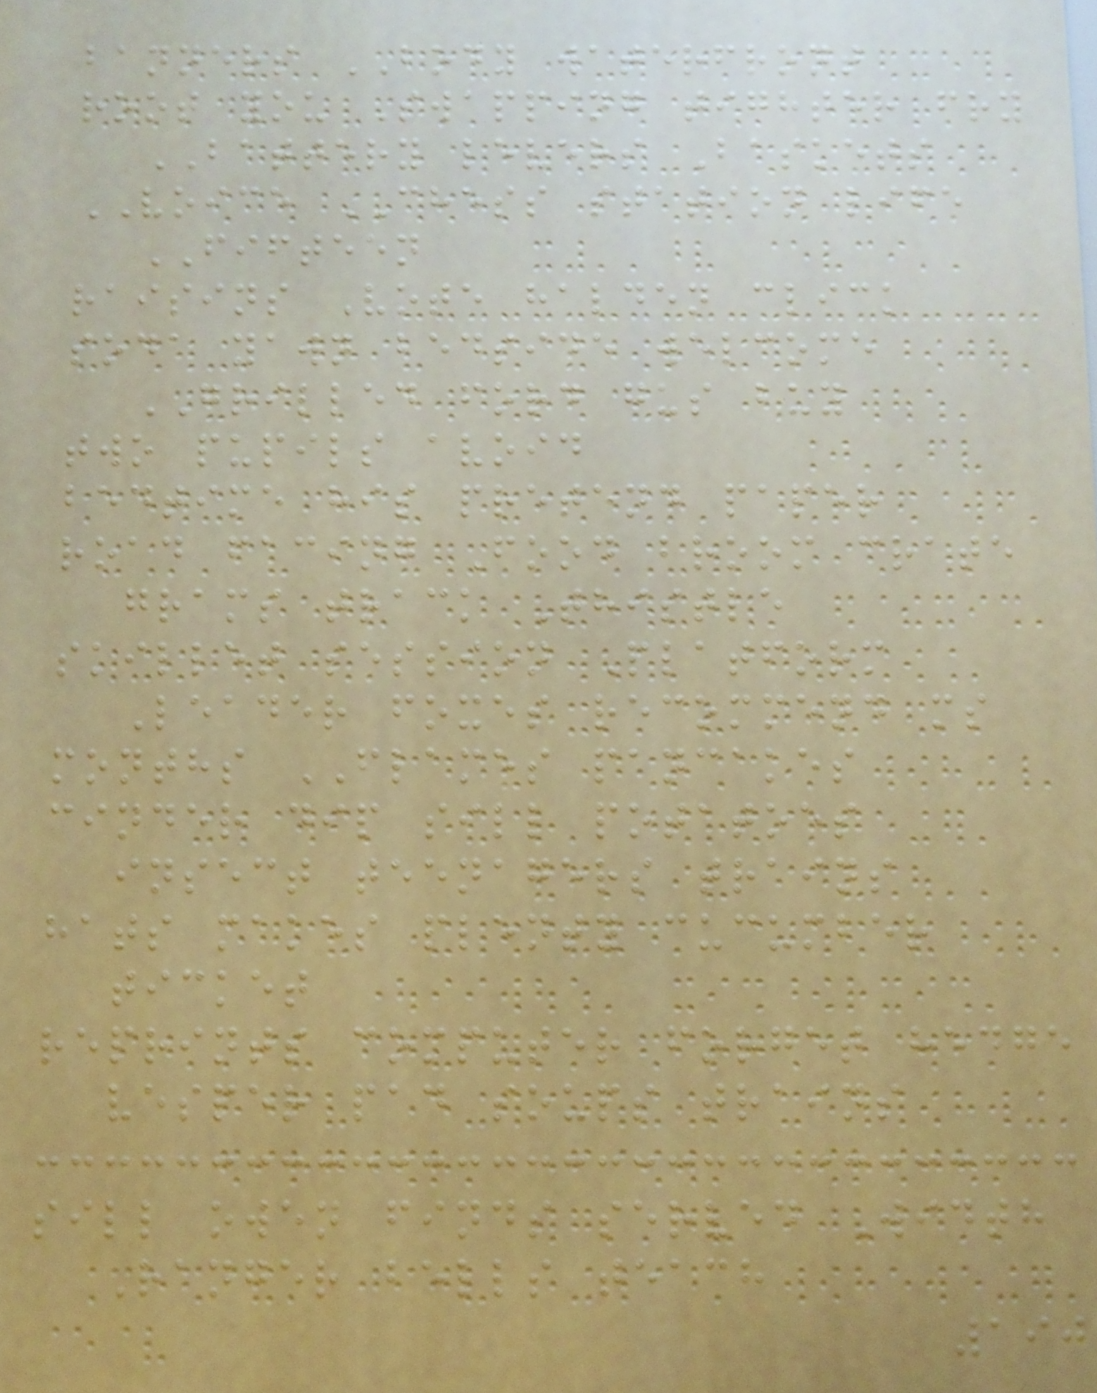banners BODY waterfront
root you Swapping tighter fry
BATTERY levers Baskets
VOICE CHESS station life
FIFTEEN
raisins Vote halden click
soda yawn bedside welcome
GRILLED ford gus buy
two pupils avoid
bedtime his pretend paper
road facing Food broom crate
grams track Thistle
skillet session Platform
Leader foxes recommend ms
months FLAMES pancakes
cinder dip sill potatoes
insect teenagers trains
hats makes plenty cucumber
ticket
reprints computer forget hedge
vesper pad soups trains
sill owen finds served Width
Ranger bells teach
190
